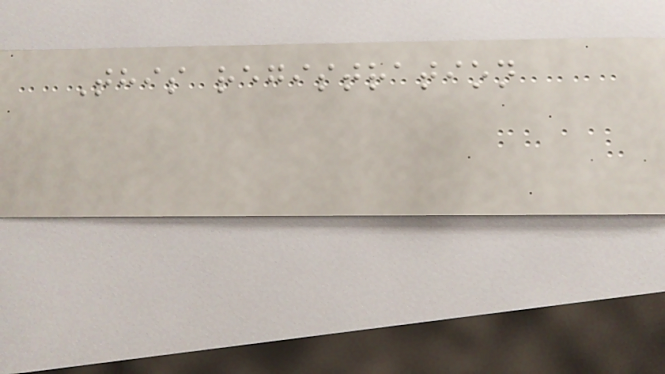This registration
